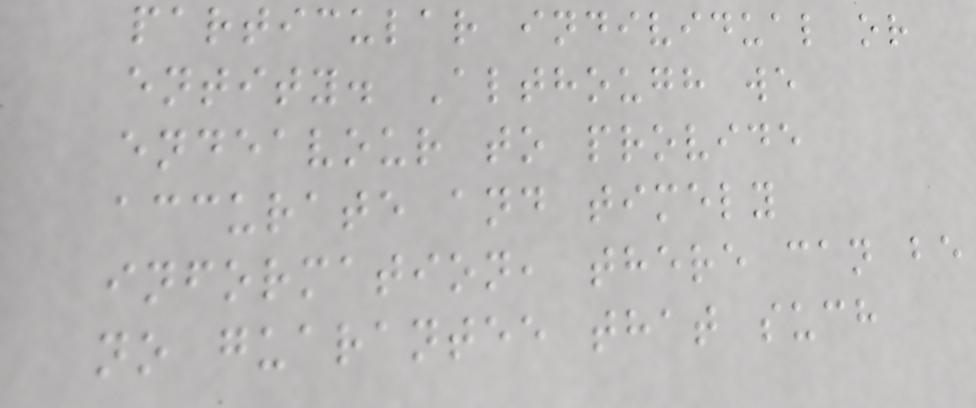particular individual or
entity. Although we
endeavour to provide
accurate and timely
information, there can be
no guarantee that such
